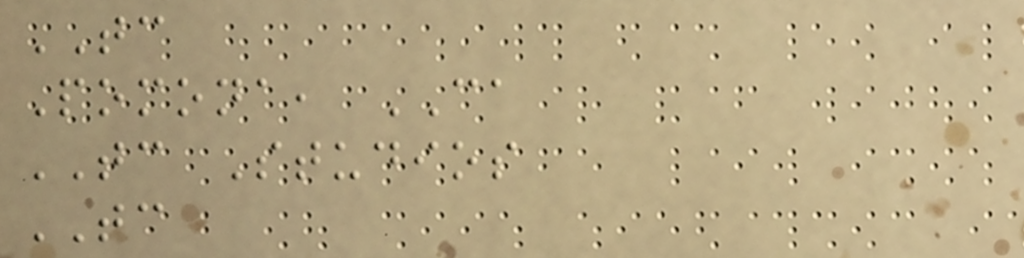TC
Pomona, CA
TC Studios
TC
